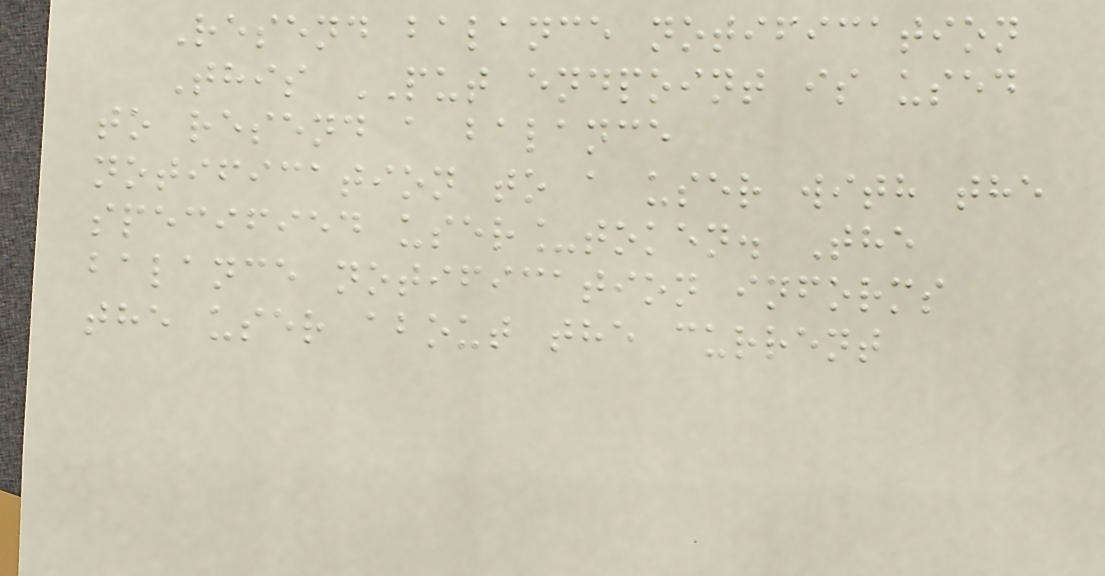Resend balance notification
This PUT endpoint is used
to resend a balance
notification to a user with the
specified user_token. The
balance notification informs
the user about the current
